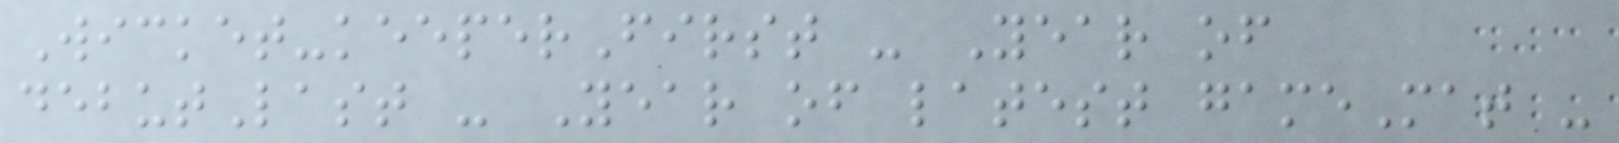Wicket-keeperFirst - Year of
debutLast - Year of latest gameMat -
